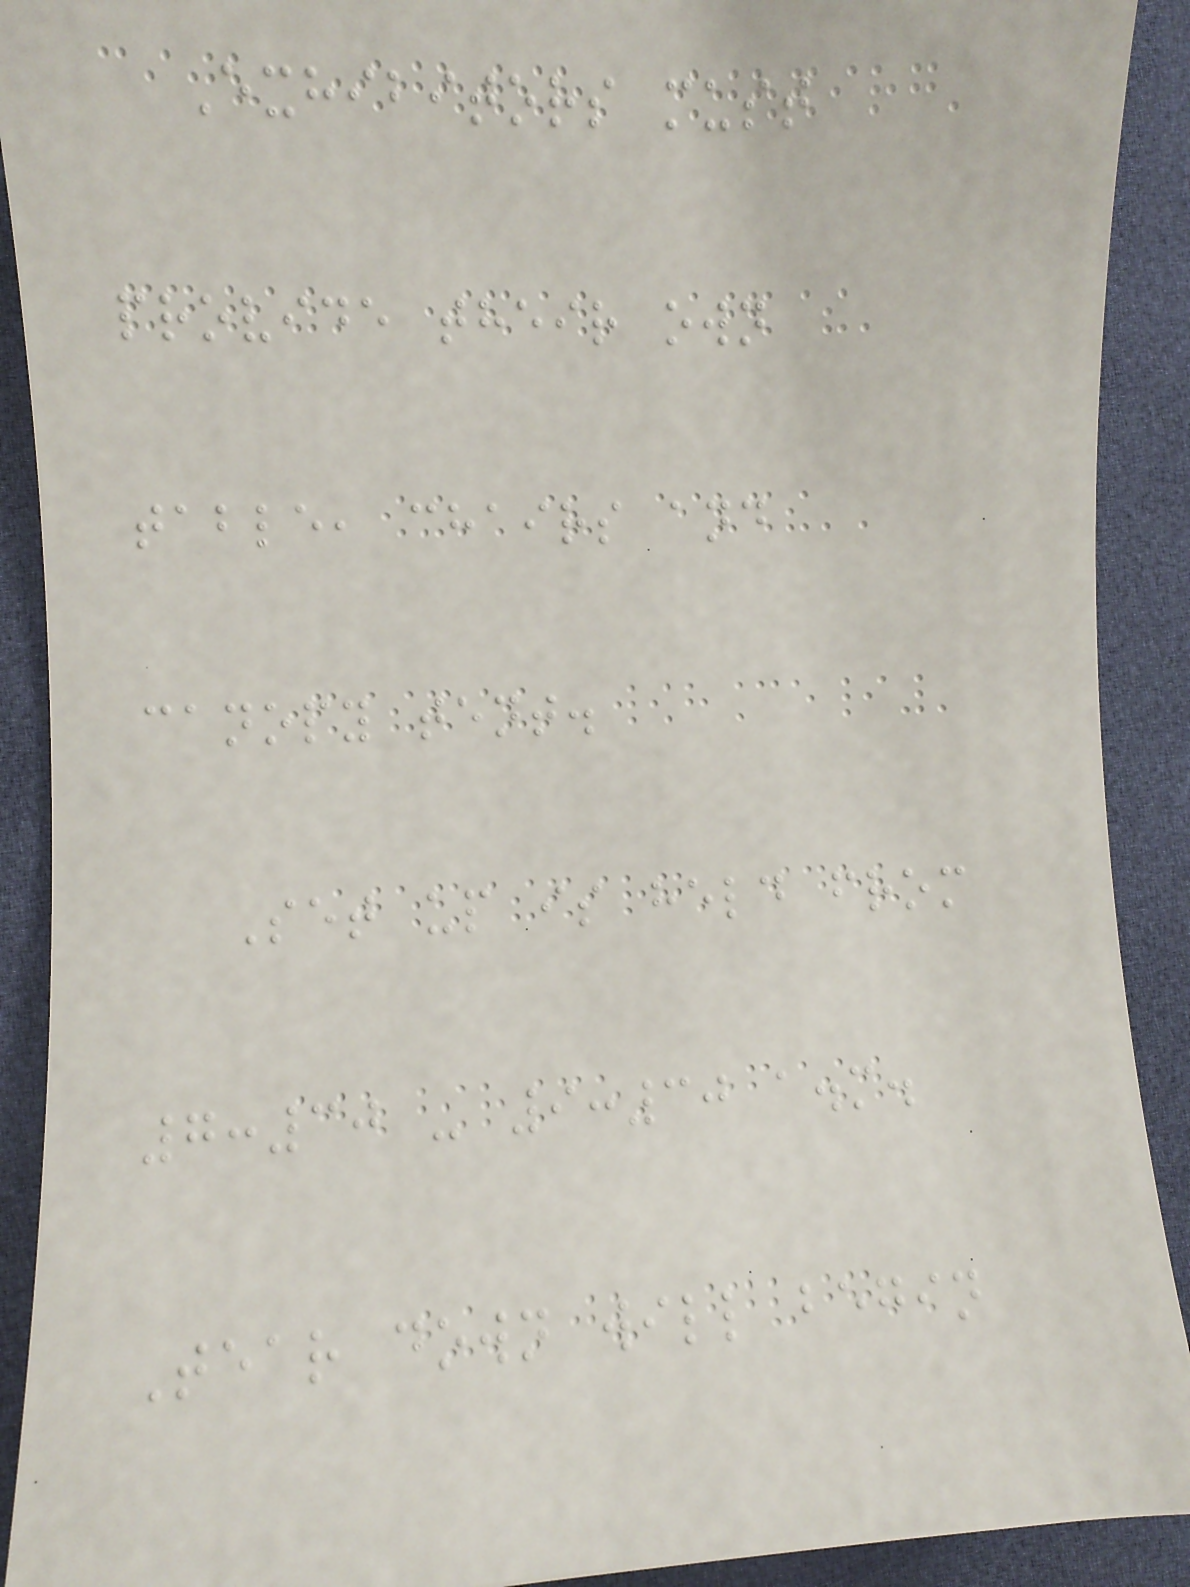Exhibitors must
provide their own
table, chairs and
canopy tent.
Set up is held from
7:30 - 9:30 a.m.
Tear down will begin
